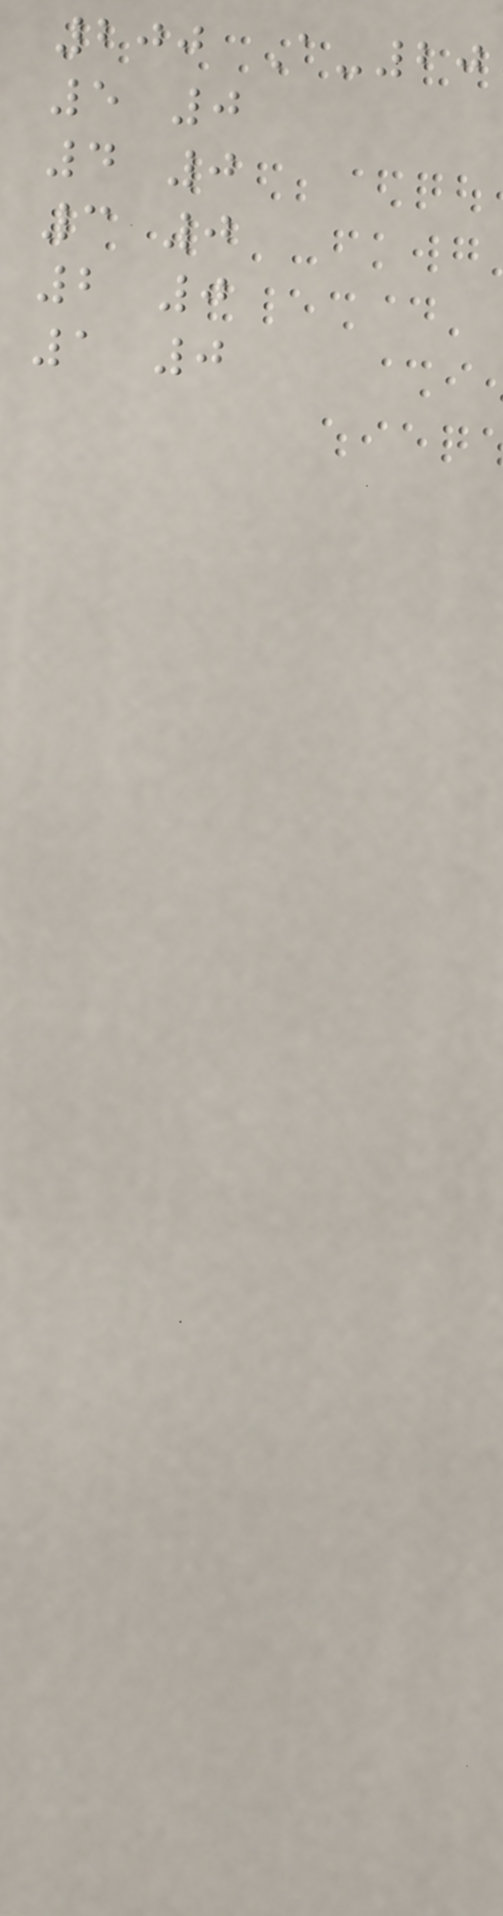200 A-20
5 0
4 0
3 0
2 0
1 0
